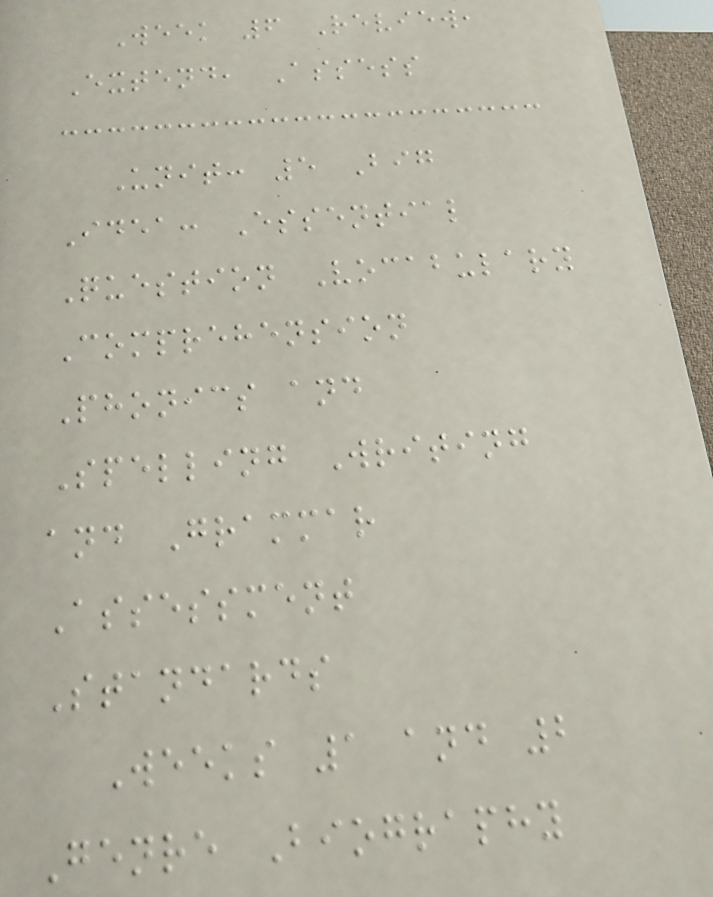Week 6 Review,
Extend, Assess
Unit: 5 Big
Idea: Essential
Question Vocabulary
Comprehension
Phonics and
Spelling Writing
and Grammar
Assessment
Standards
Weeks 1 and 2
Genre Biography
